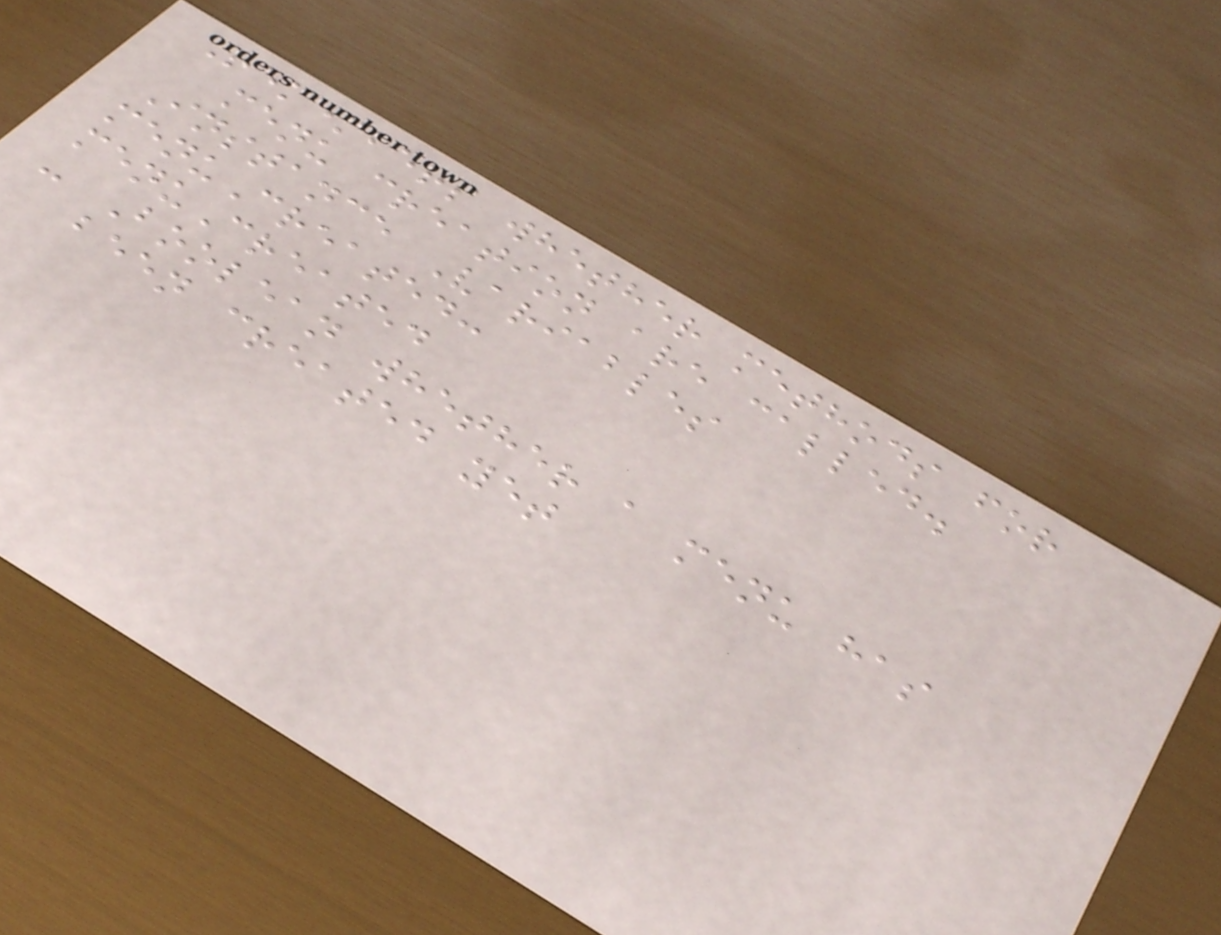Remembers whether methods for
menu creation are called.
Instance Variables
menuCreated:
menuCreated
- Boolean whether a menu has
been created yet
